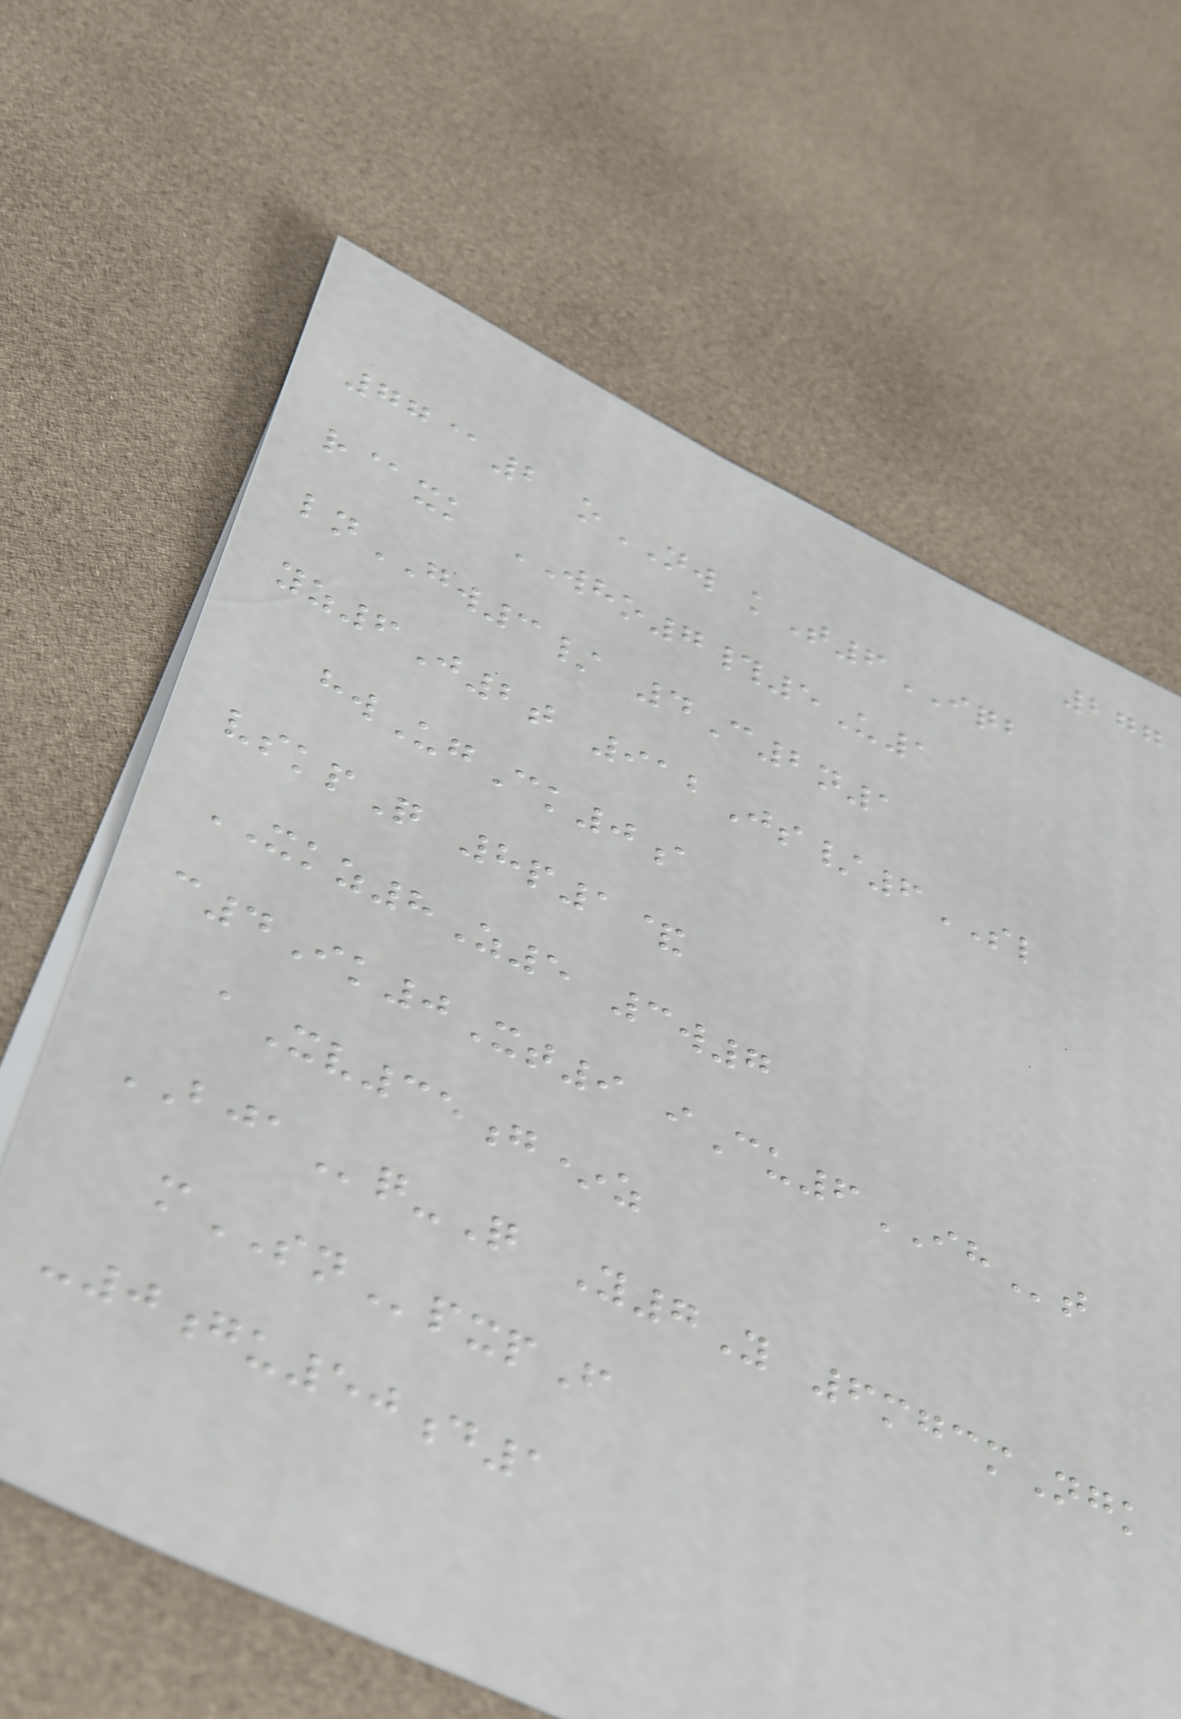277
77@2 oNW kT6IQB
r@xk WHO7#5U1
lnGW3/ 4C2n1
yz6J2t 912Js/6SL
hwUgCk0a
vskpQ 8p1&
XKZ8Z5 3w7
c4Ik0Xt9 iCu6IHt
aXv35g*z
BJAq-Q Y7Y 6mgcmNgk
mSNpxpF
-0gu50d1
